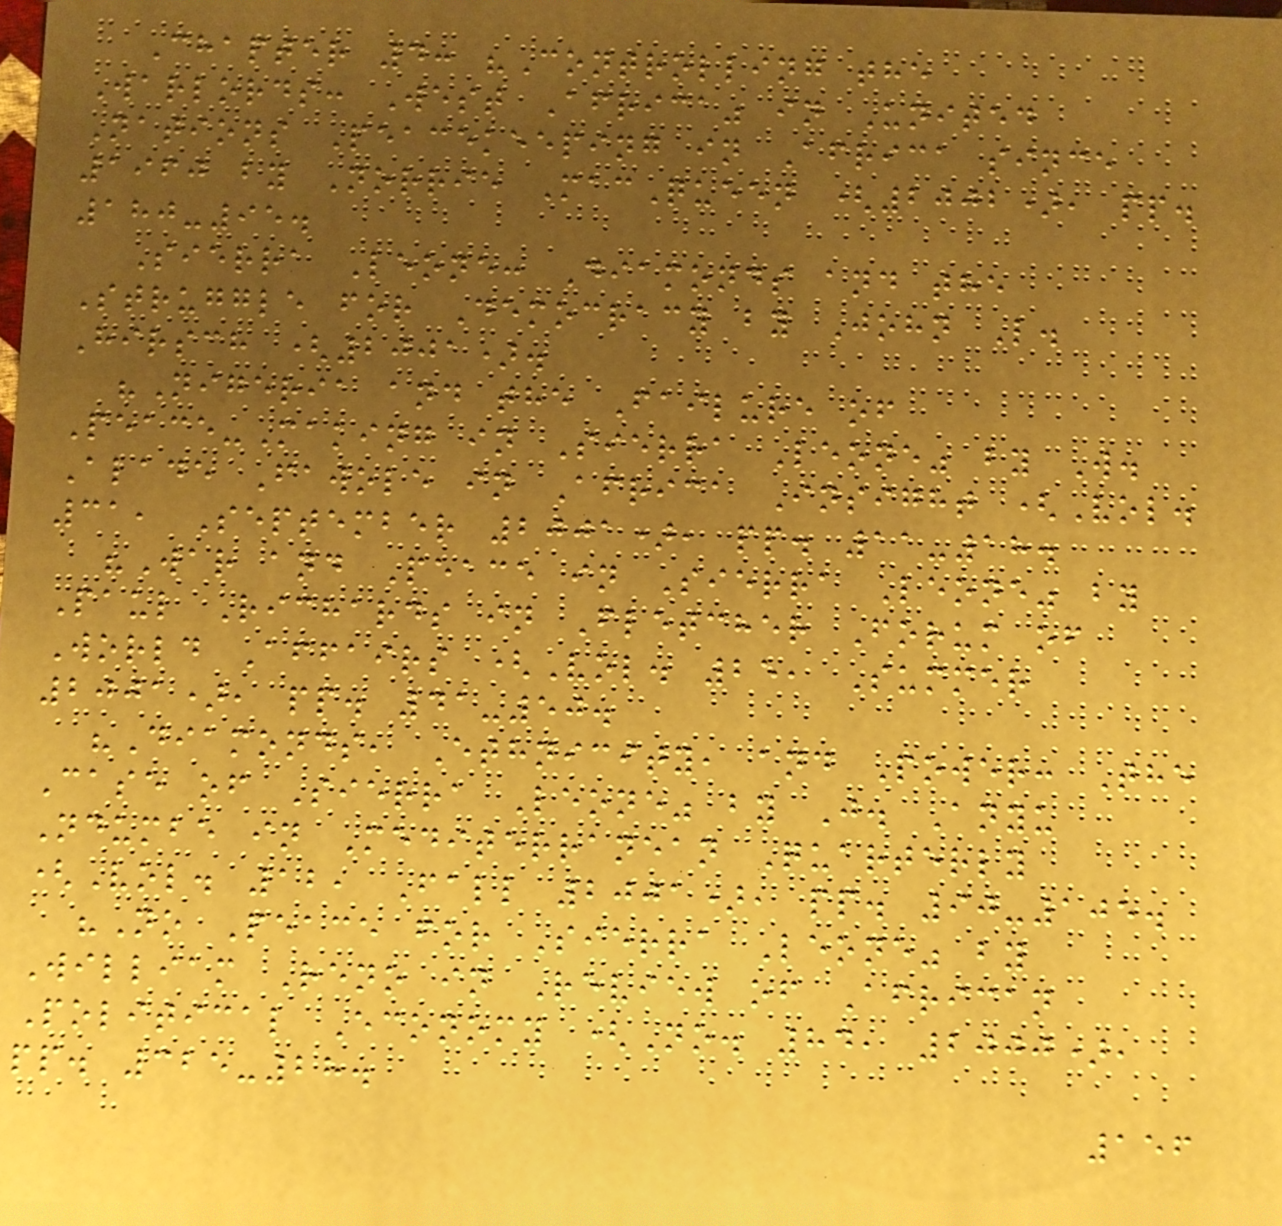Chapter 4: "Controlling the
Warlords: West Africa" in United
Nations Peacekeeping in Africa since
1960 by Norrie MacQueen (2002), pp.
180-95.
Sierra Leone: Diamonds and the
Struggle for Democracy by John L.
Hirsch (2001).
"Nigeria and the Failure of
Peace-Making in Sierra Leone" by W.
Alade Fawole in Africa Insight (Vol.
31, September 2001), pp. 11-18.
"War and Peace in Sierra Leone" by
Paul Richards in Fletcher Forum of
World Affairs (Vol. 25, Summer
2001), pp. 41-50.
"Diamonds, Ethnicity, and Power: The
Case of Sierra Leone" by J. Anyu
Ndumbe in Mediterranean Quarterly
(Vol. 12, Fall 2001), pp. 90-105.
"No Peace for Sierra Leone" by
William Reno in Review of African
Political Economy (No. 84, 2000),
pp. 325-28.
156
